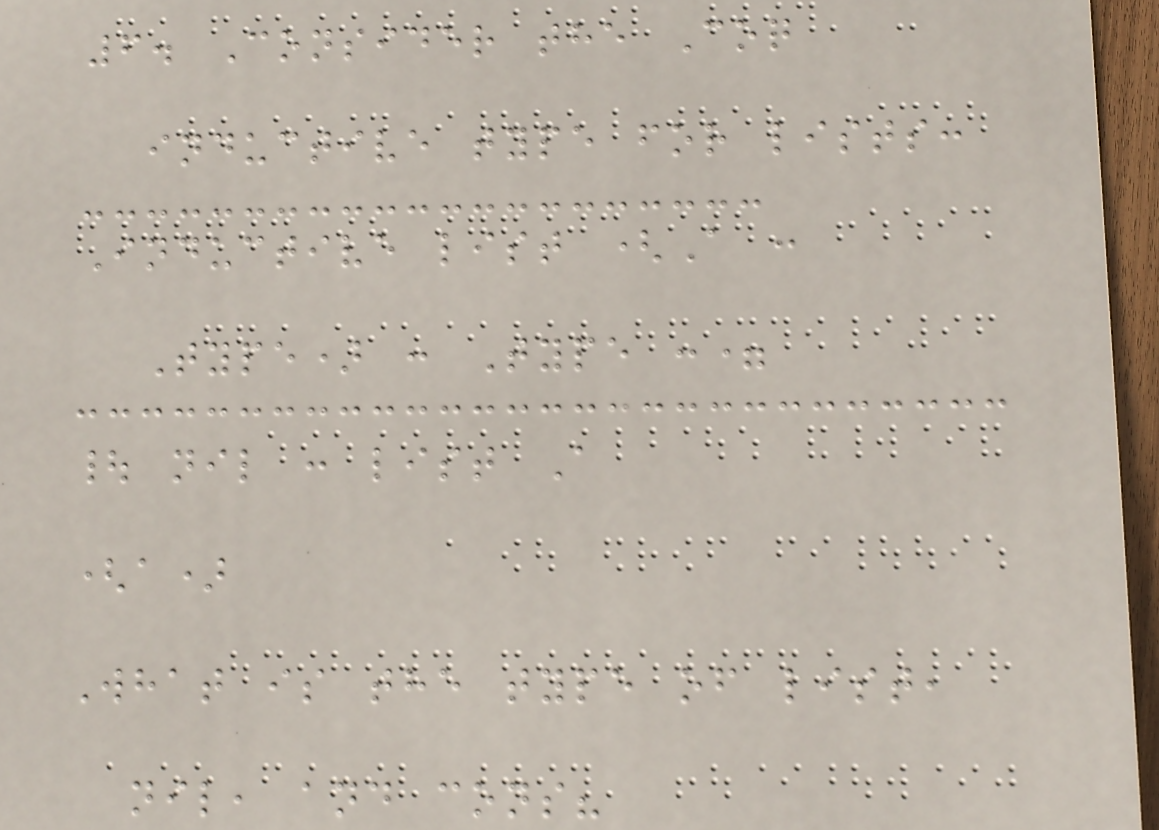6. Consider the Coq
inductive type for lists:
Inductive list (A :
Type) : Type :=
| nil : list A
(a)
What is the type of list,
nil, and cons?
